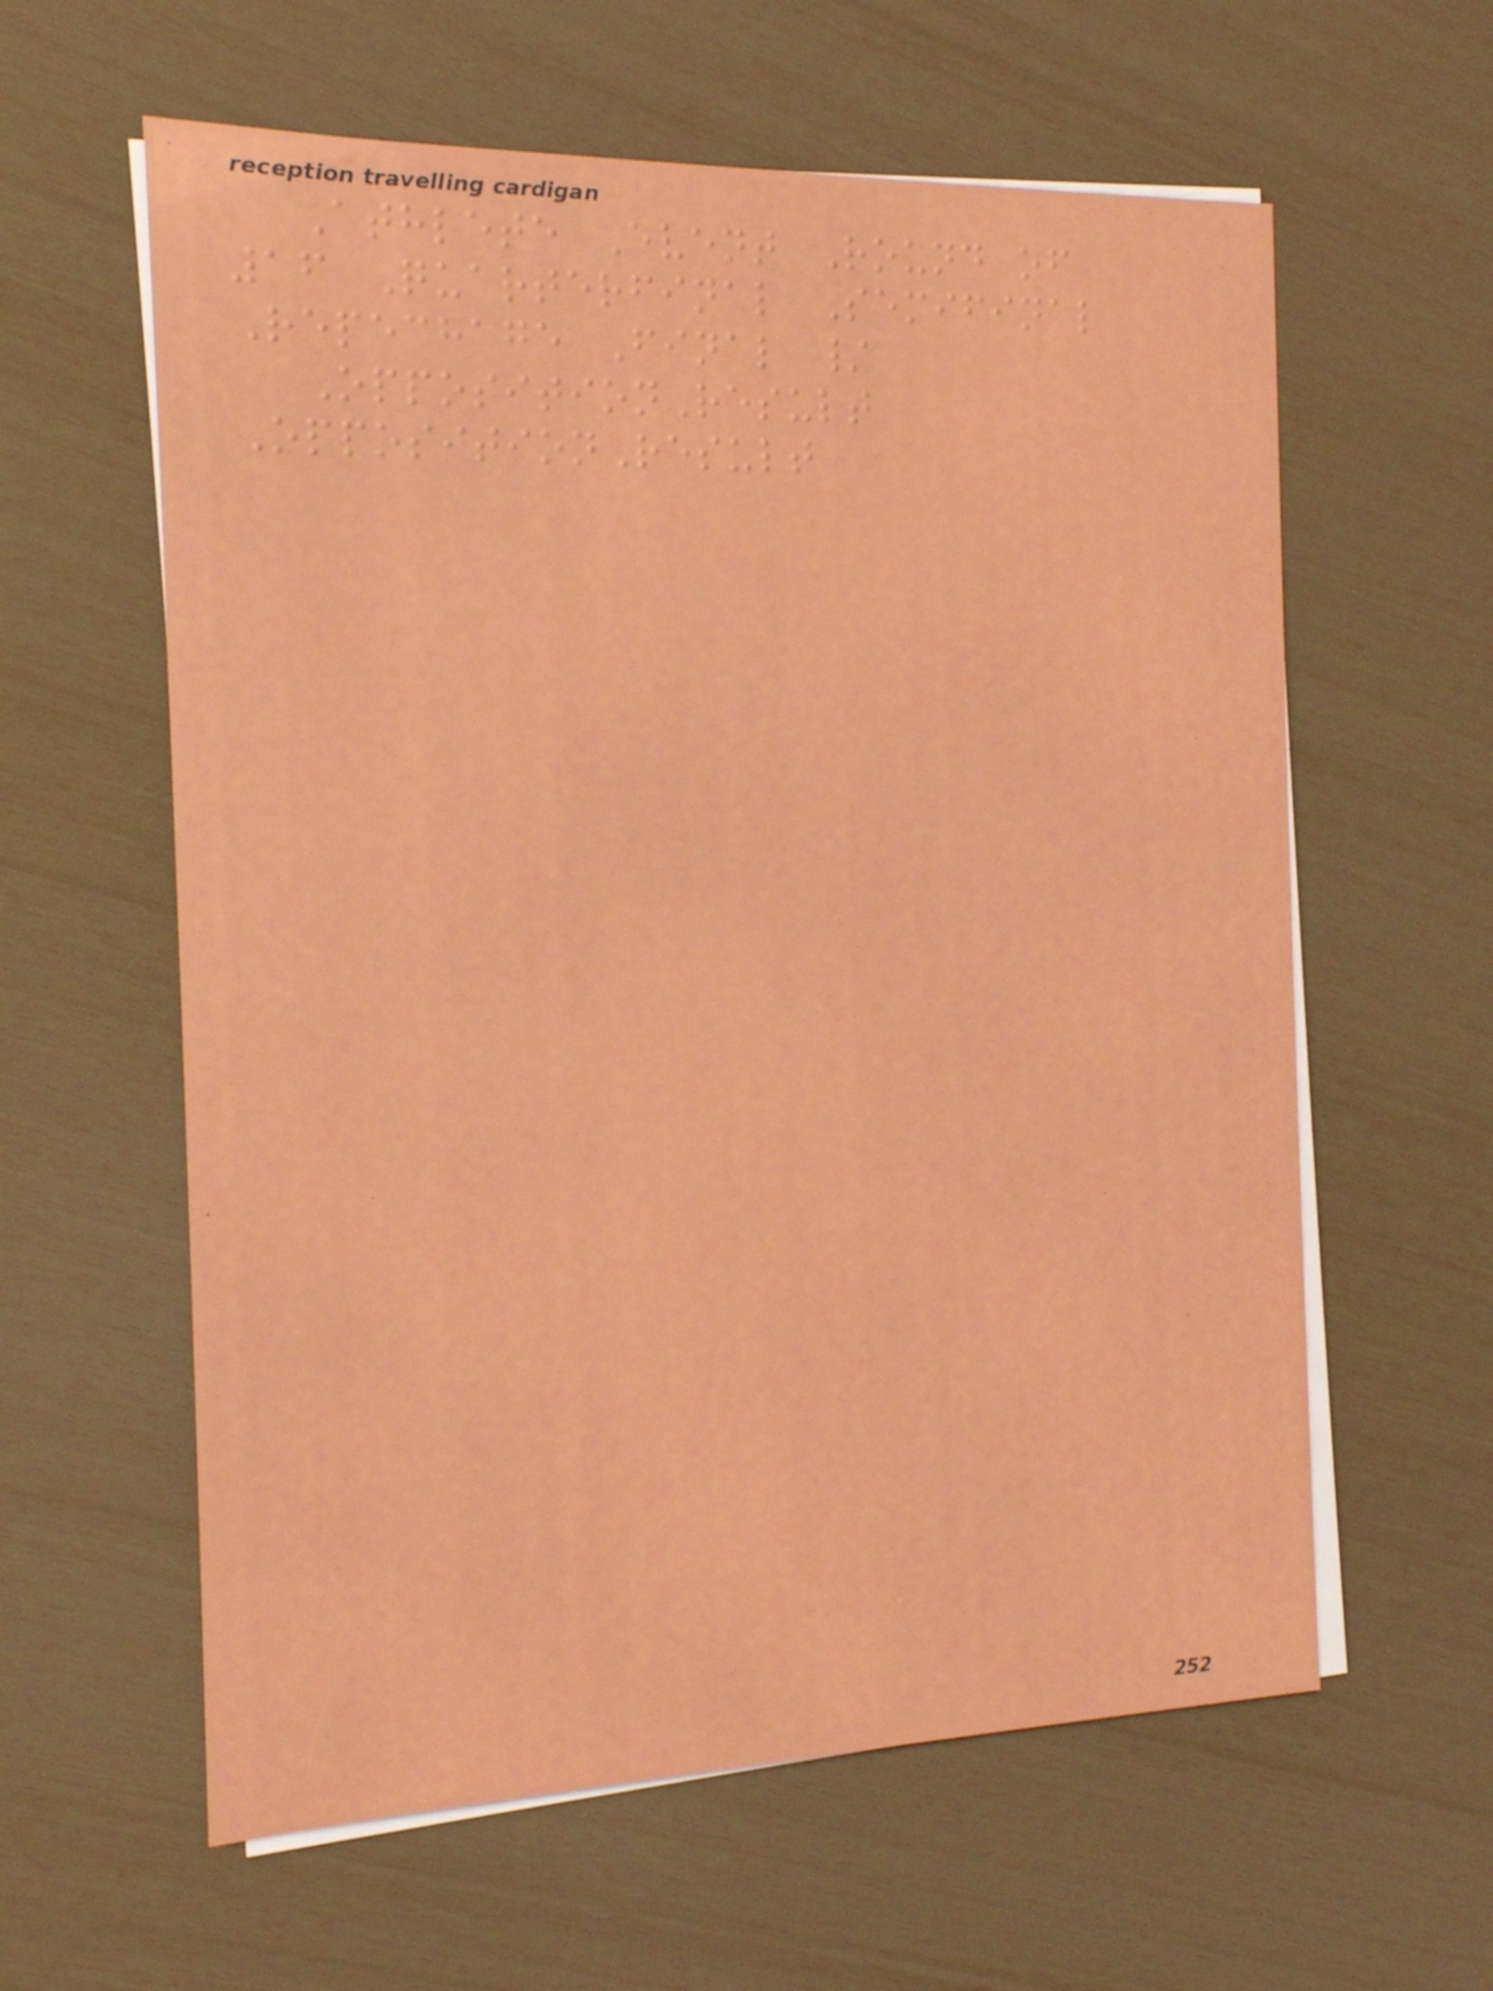Athlete Event Round of
16 Quarterfinal Semifinal
Repechage Final /
OppositionResult
OppositionResult
